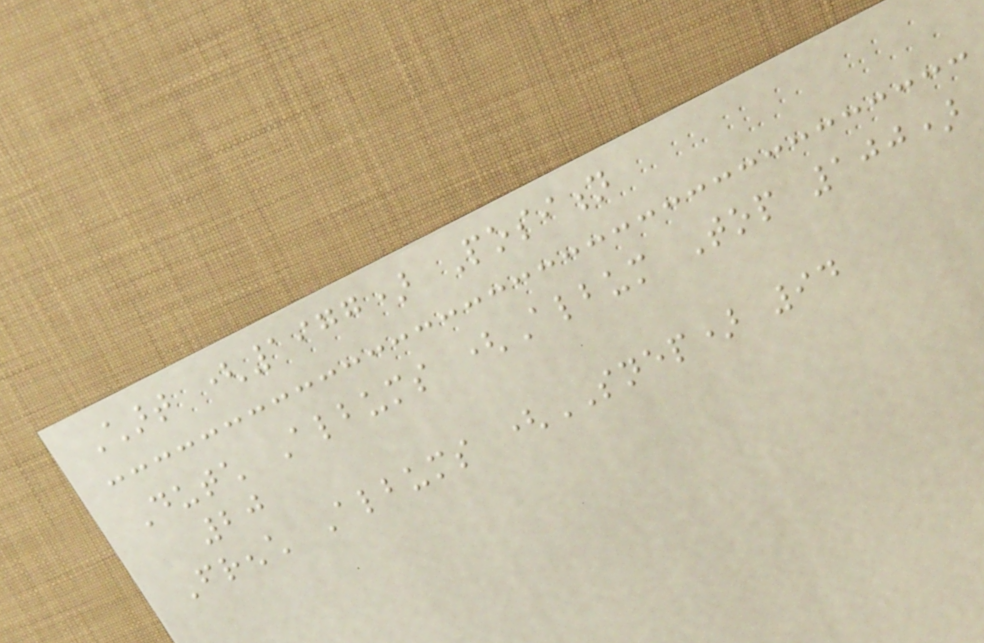Chart (1977) Position
Dutch Albums (Album Top 100)
20
French Albums (SNEP) 94
